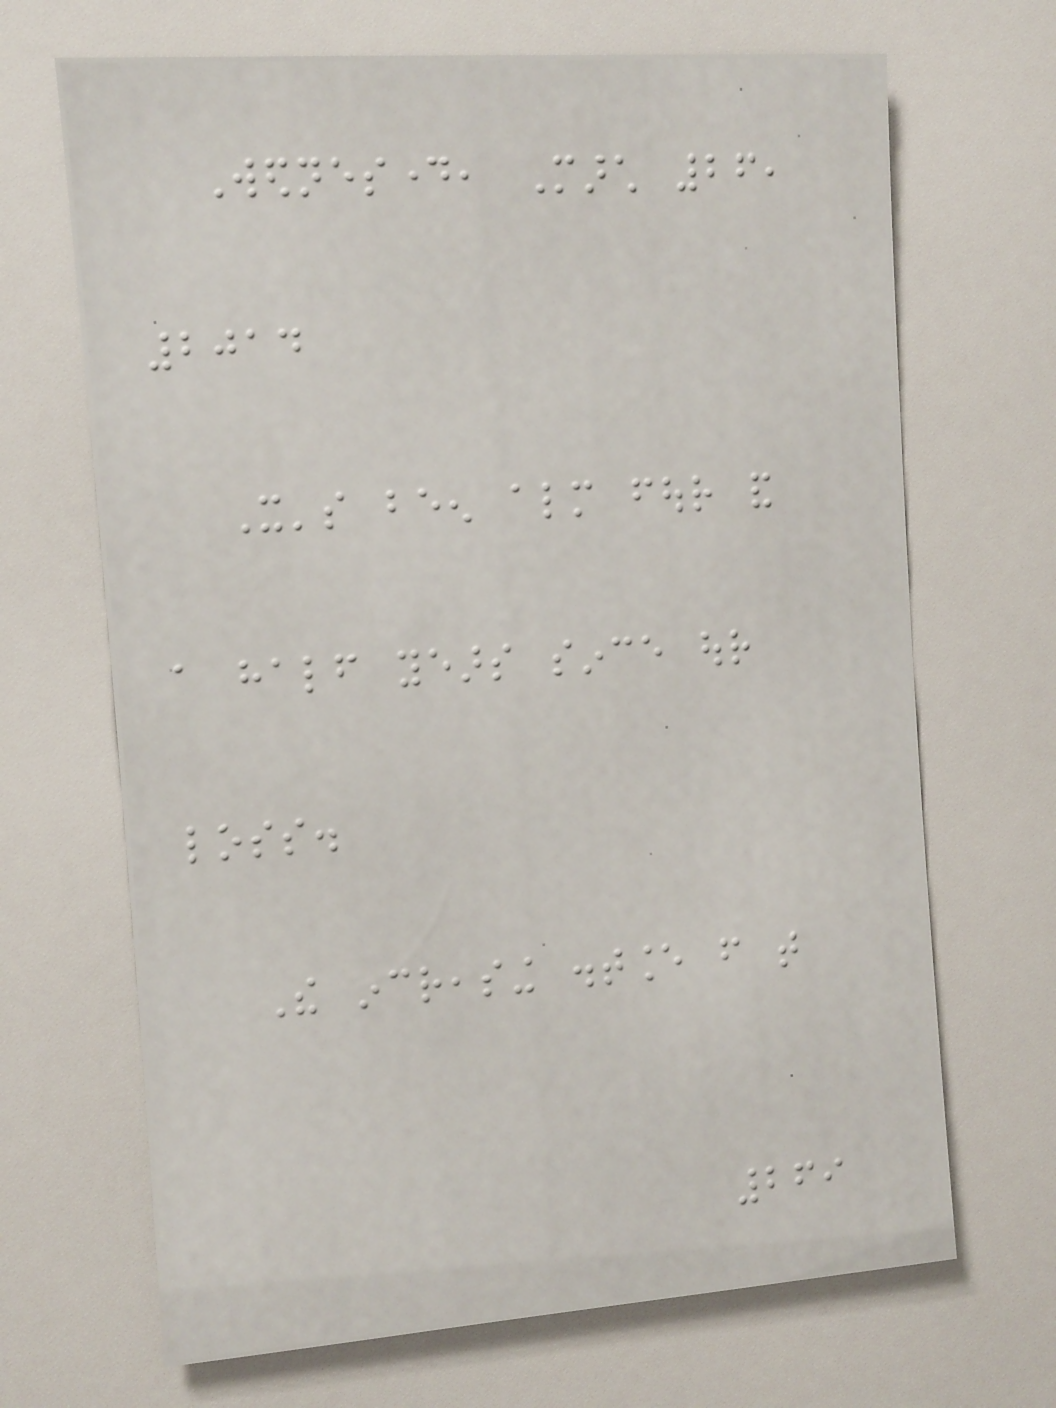Wednesday, March 26,
2014
It's been almost four and
a half years since our
loss.
The increasing distance from that
269
